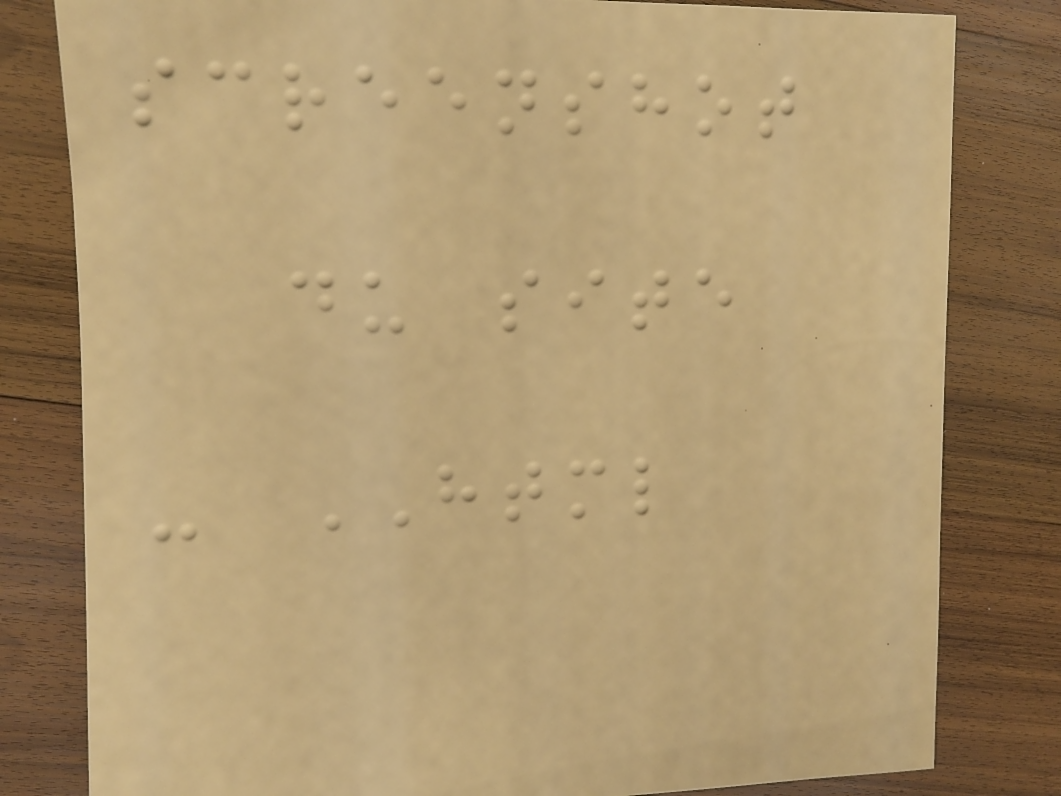screenshot
du site
- HTML
